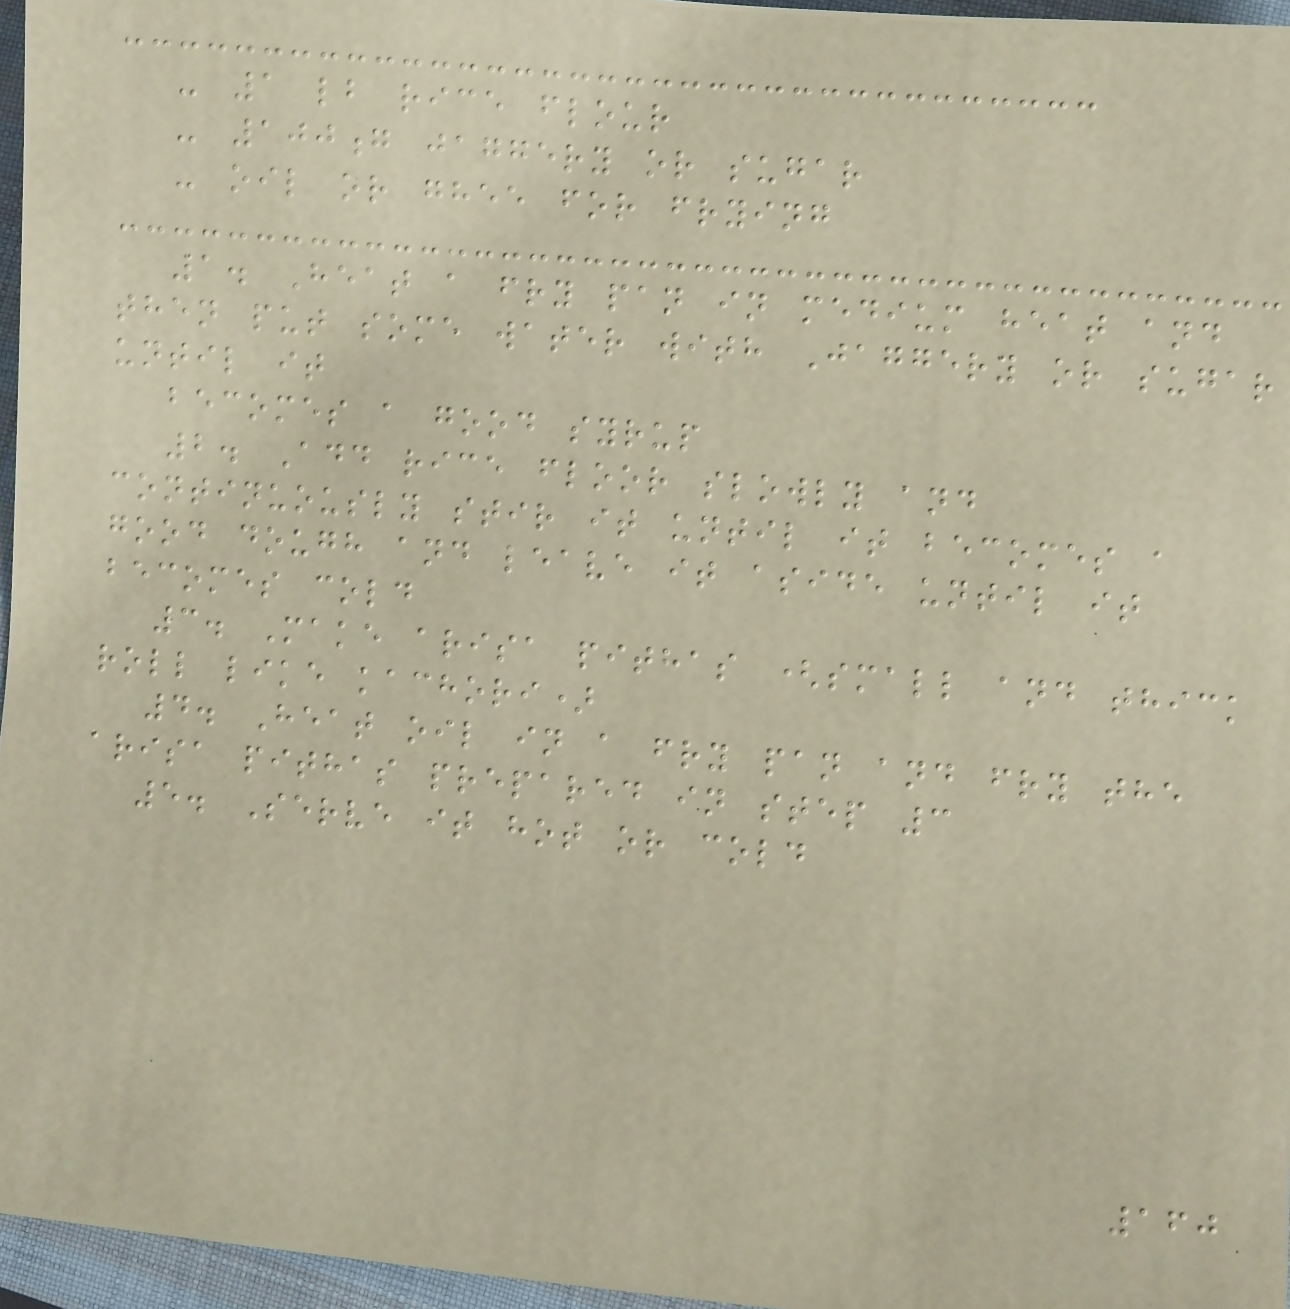- 1 lb rice flour
- 100g jaggery or sugar
- oil or ghee for frying
1. Heat a fry pan in medium heat and
then put some water with Jaggery or sugar
until it
becomes a good syrup
2. Add rice floor slowly and
continuously stir it until it becomes a
good dough and leave it aside until it
becomes cold
3. Make arisa pithas (small and thick
roll like kachori)
4. Heat oil in a fry pan and fry the
arisa pithas prepared in step 3
5. Serve it hot or cold
160
